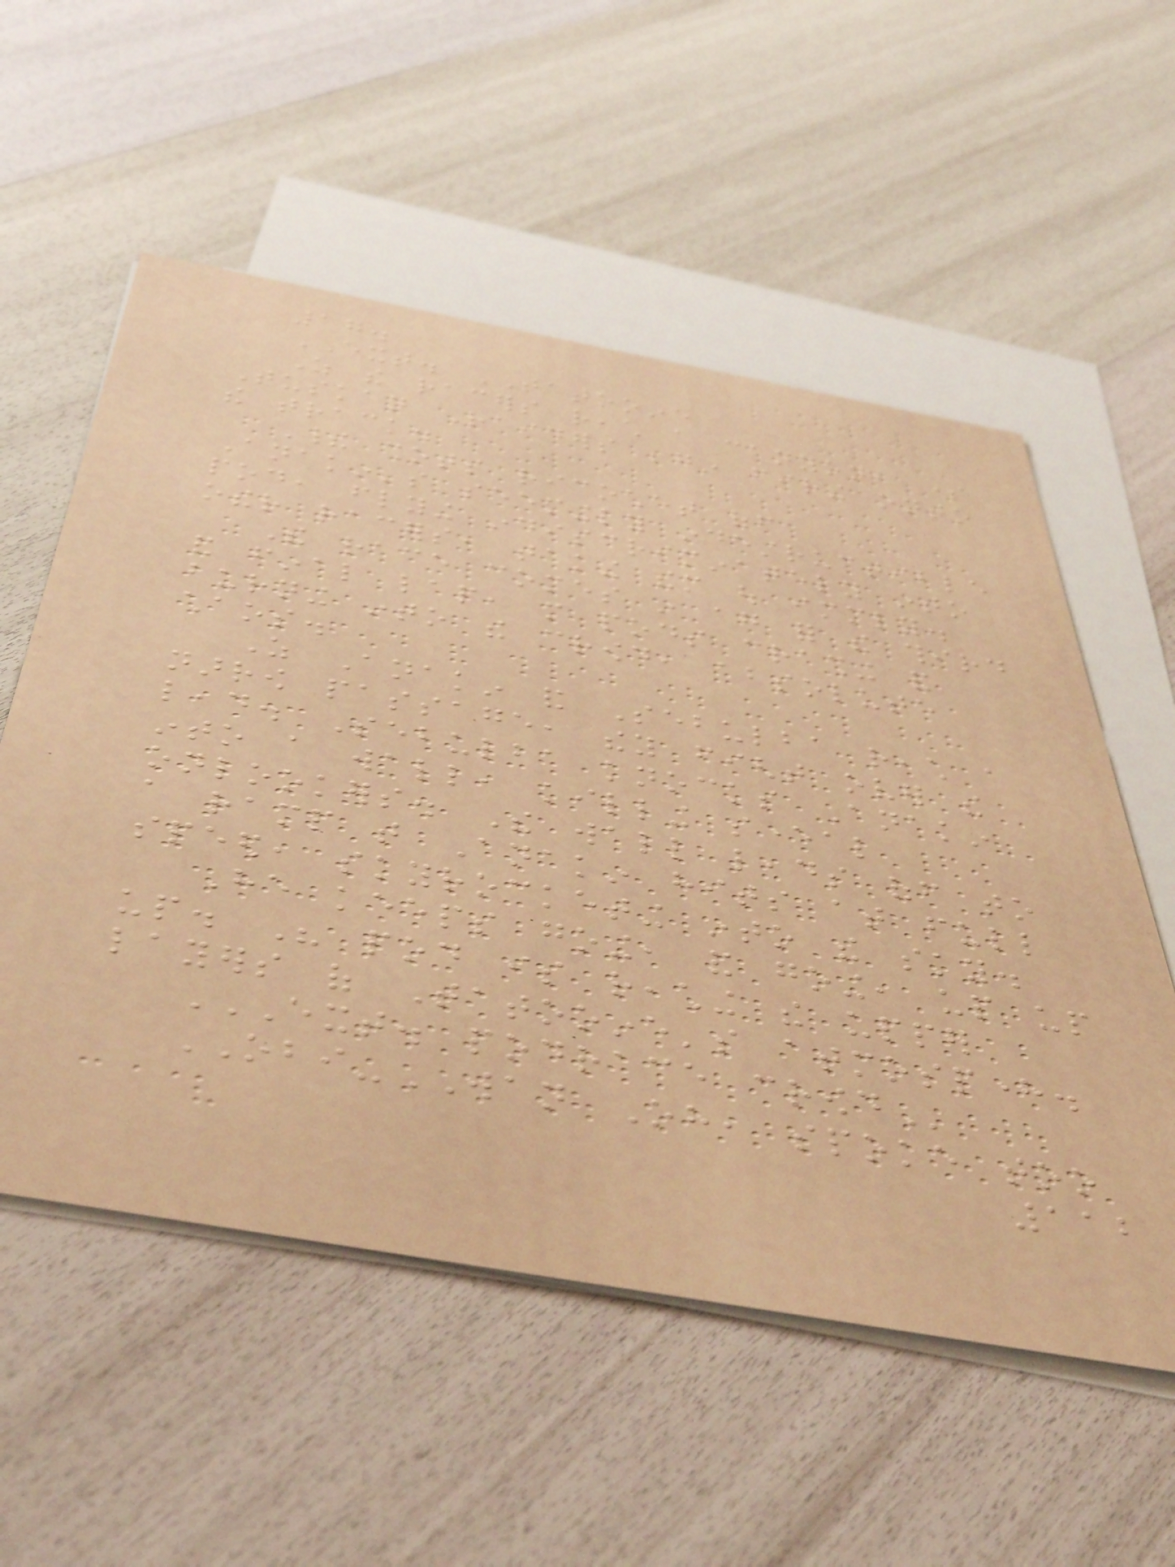17.
EXT. TATOOINE
As the racers reach a canyon, some
Tuskan Raiders begin firing onto
the track.
Their shots ricochet off
Anakin's seemingly indestructible
pod, flying indiscriminately into
other racers, taking them out immediately.
The race comes in again for the third
and final lap, more pods crashing and
burning into the crowd, absolute
chaos.
As Anakin and Sebulba reach a
narrow passage, they fight over the
lead. Sebulba knocks Anakin
into a wall, killing several
onlookers. The wall leads off to
a ramp that Anakin hits at full
speed, skyrocketing into the sky.
He keeps going, and going, up up
up. His pod is reaching the upper
layers of Tatooine's atmosphere.
EXT. PODRACE CROWD
OBI-WAN Oh, spoke too
112
